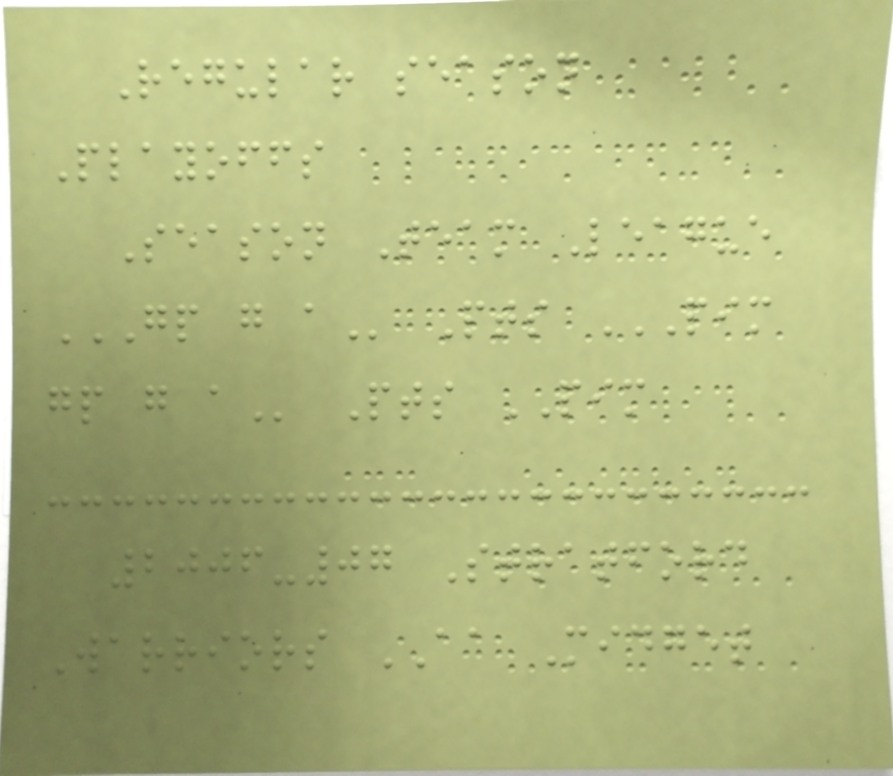Regular season
Playoffs
Season Team League
GP G A Pts PIM
GP G A Pts PIM
2006-07 Stratford
Warriors AA Midget
